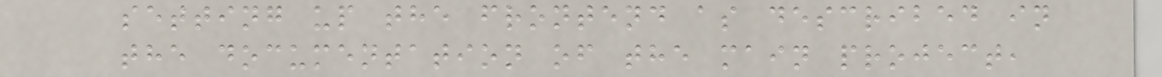setting up the frontend as described in
the documentation of the main project,
